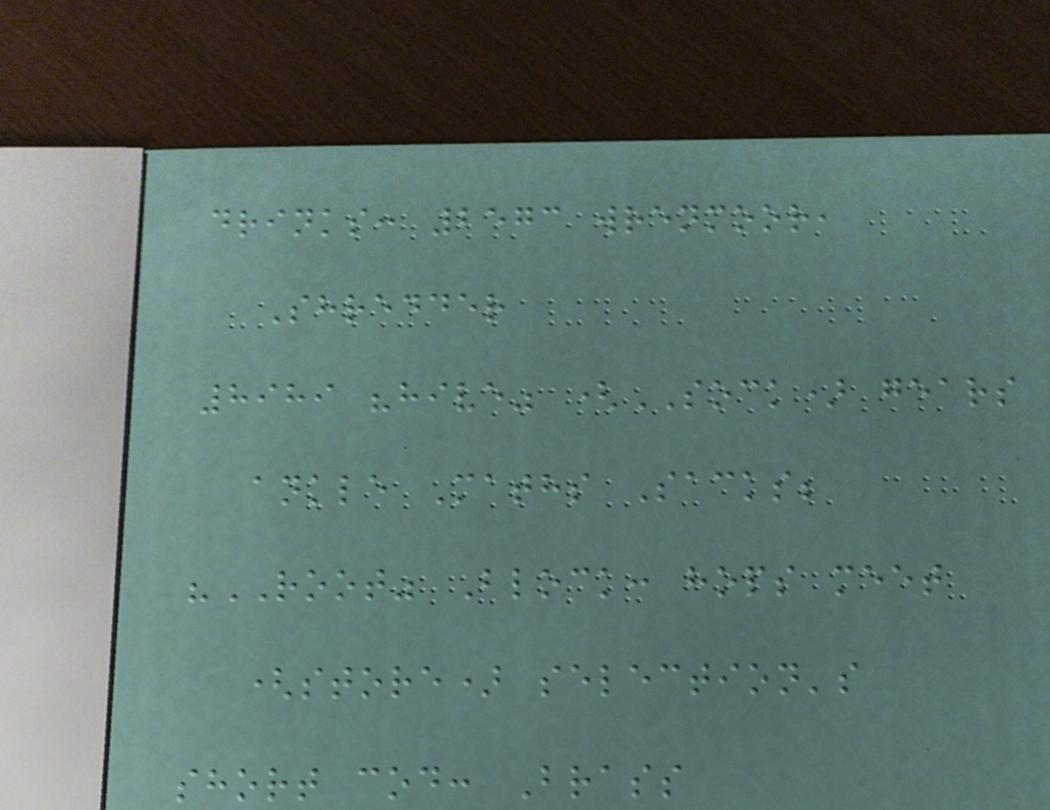drinks: 2573 wrenmoor,
Shredder
8989 "hive" (SOCK) gears
ankle Maths Sacks;
"ROOT" Block: hops meet
(store) selection's
short cod: Brass
